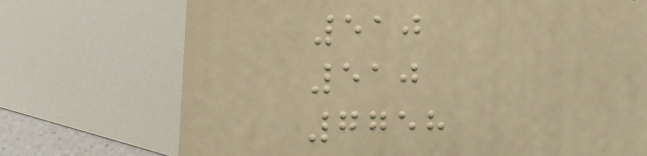510
510
7758
